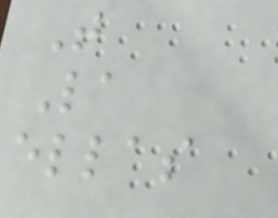T
La
ellas
